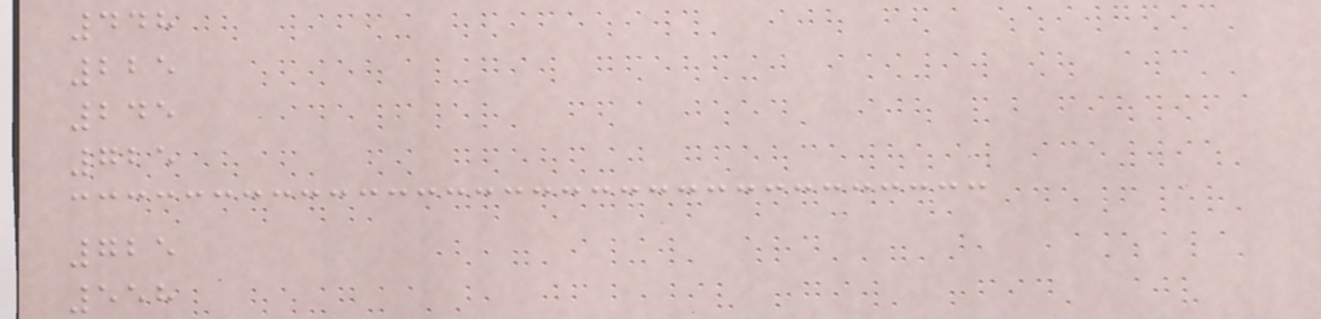448
225
245
725
725
558
